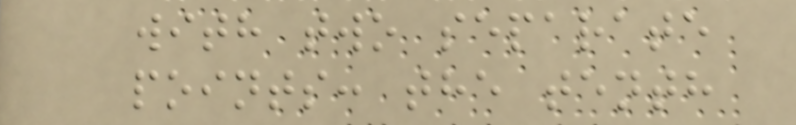with two separate
points: the tenth
